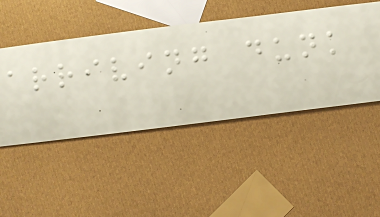arriving dunk
